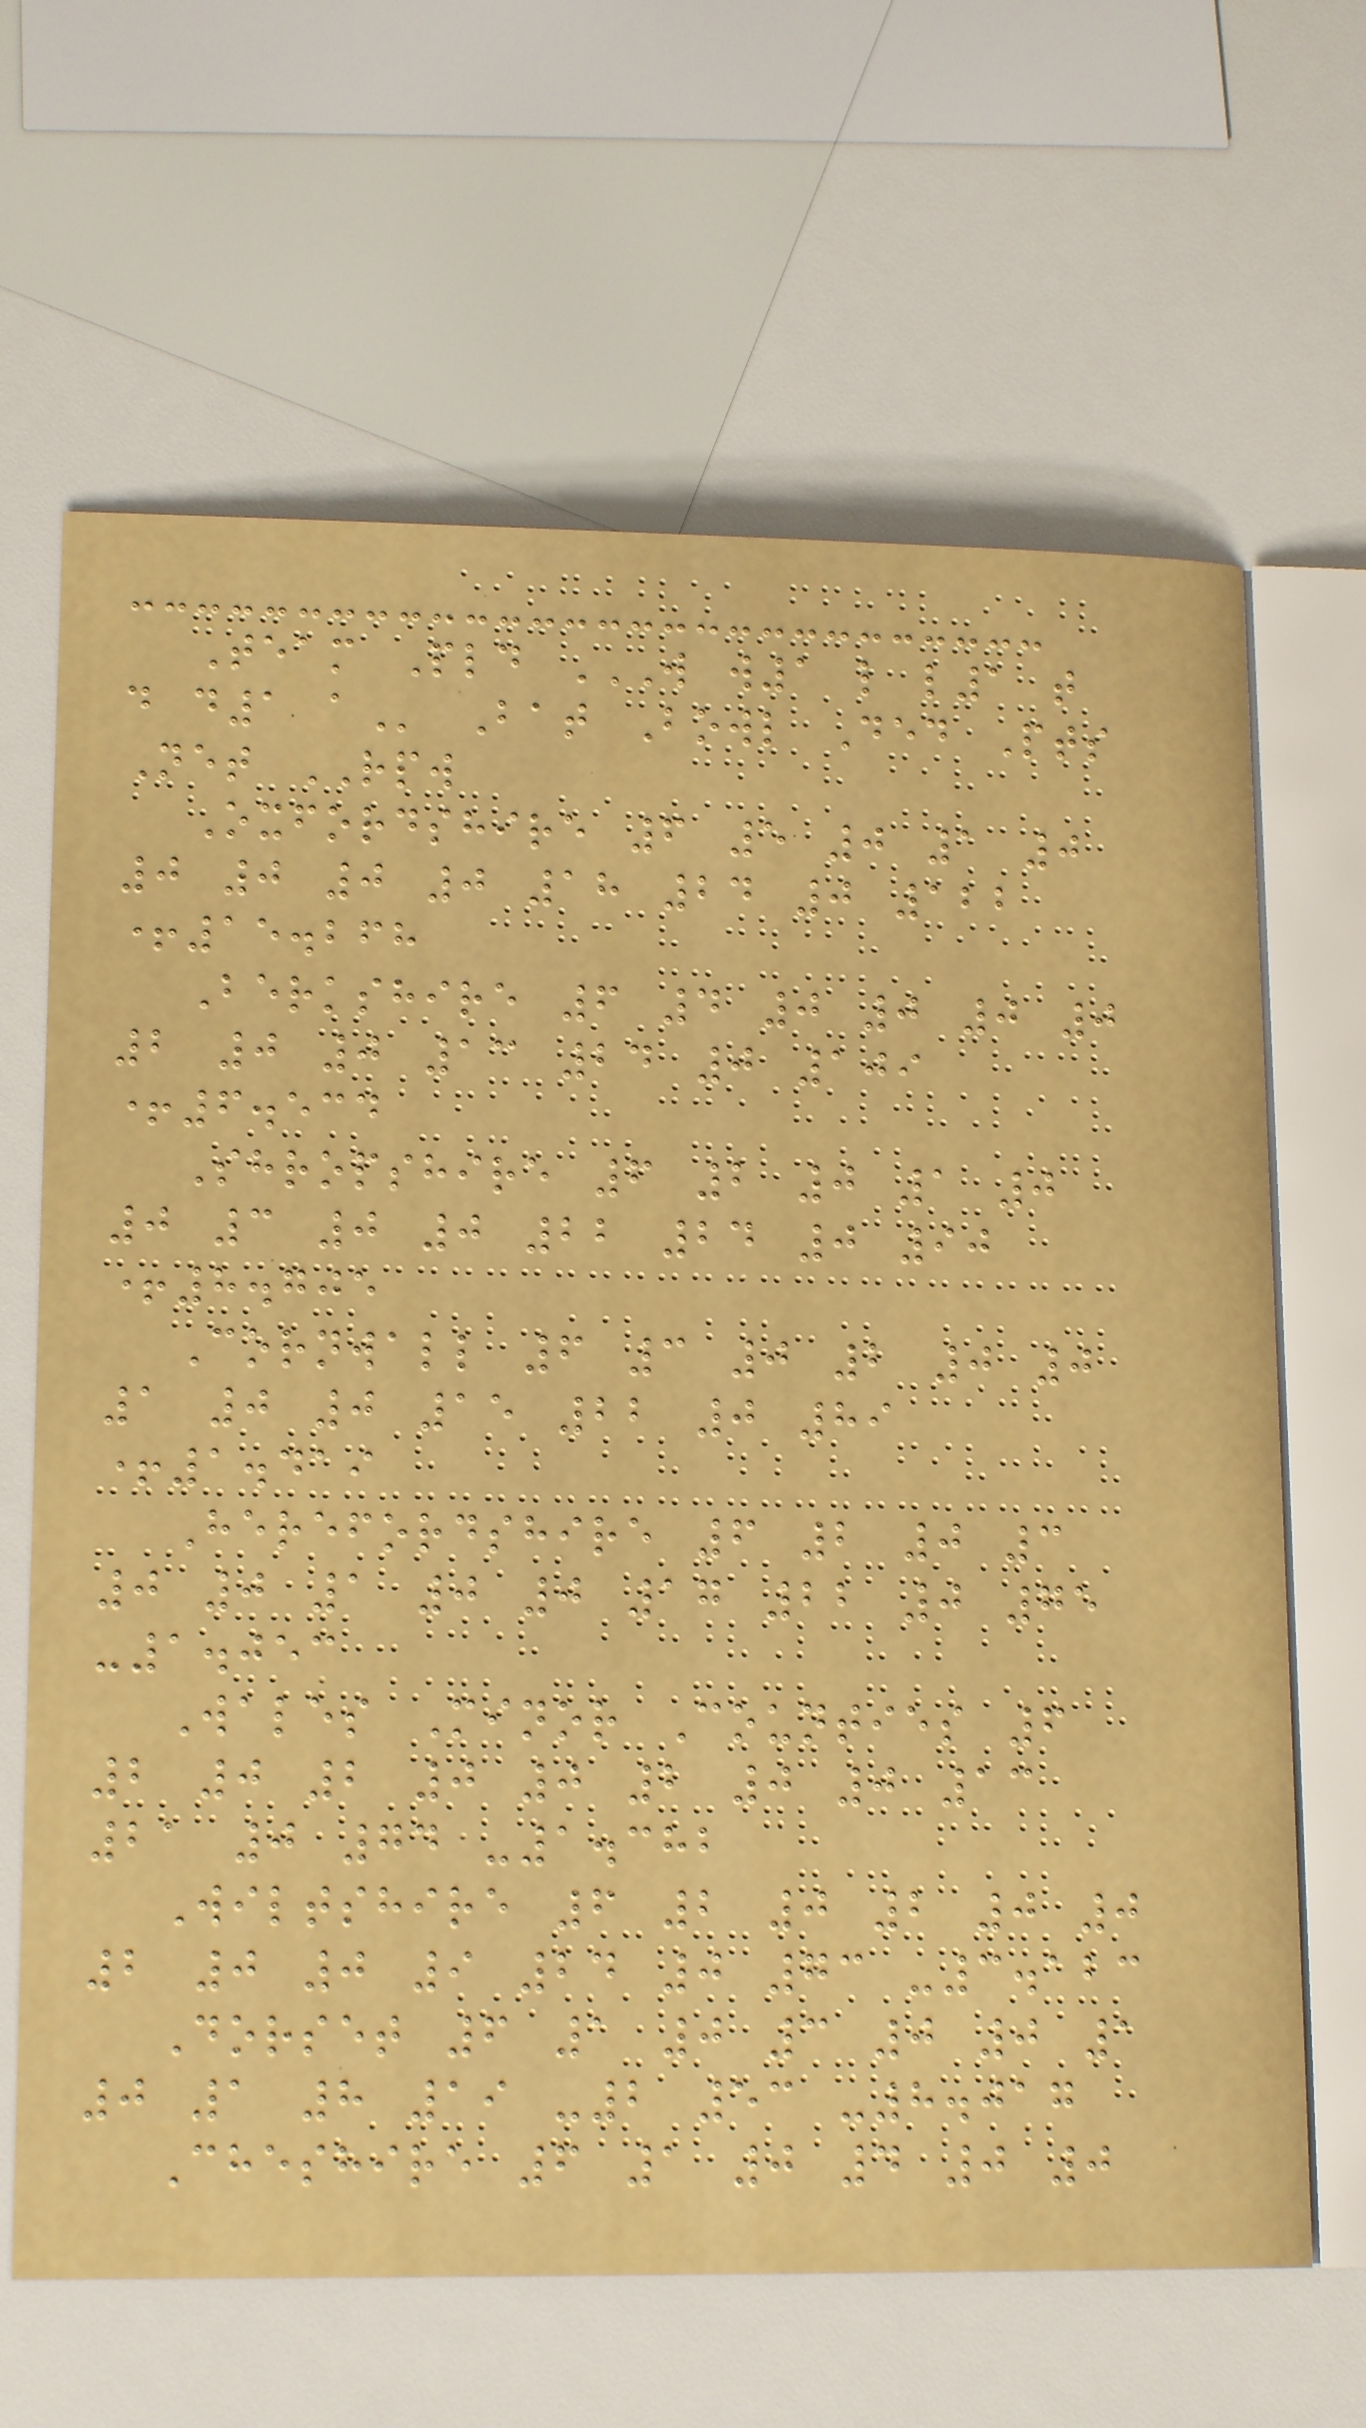Team Pld W W1 L L1 T
D D1 A Bat Bowl Ded Pts
Net RPW
Oxfordshire 6 5 0 1 0
0 0 0 0 18 24 0 122
+15.268
Berkshire 6 4 0 0 0 0
2 0 0 13 24 0 109
+6.534
Shropshire 6 2 0 1 0
0 3 0 0 22 24 0 90
+8.705
Cornwall 6 3 0 2 0 0
1 0 0 15 22 0 89
+1.419
Herefordshire 6 2 0 3
0 0 1 0 0 17 22 0 75
-1.053
Wales Minor Counties 6
2 0 2 0 0 2 0 0 13
21 0 74 -1.382
Wiltshire 6 2 0 2 0 0
2 0 0 9 24 0 73 -3.123
Dorset 6 1 0 3 0 0 1
0 1 8 19 -2 53 -8.017
Cheshire 6 1 0 4 0 0
